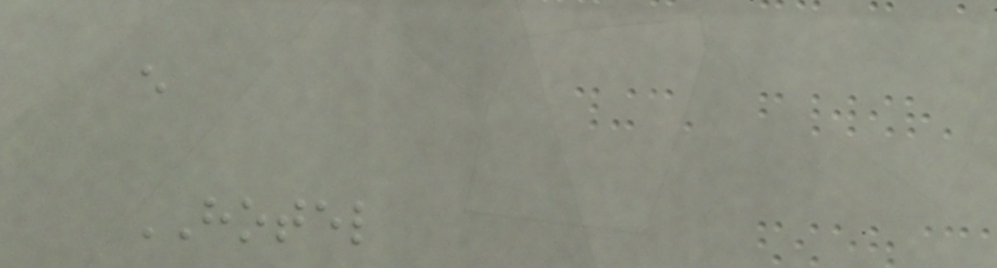e
HOTEL
